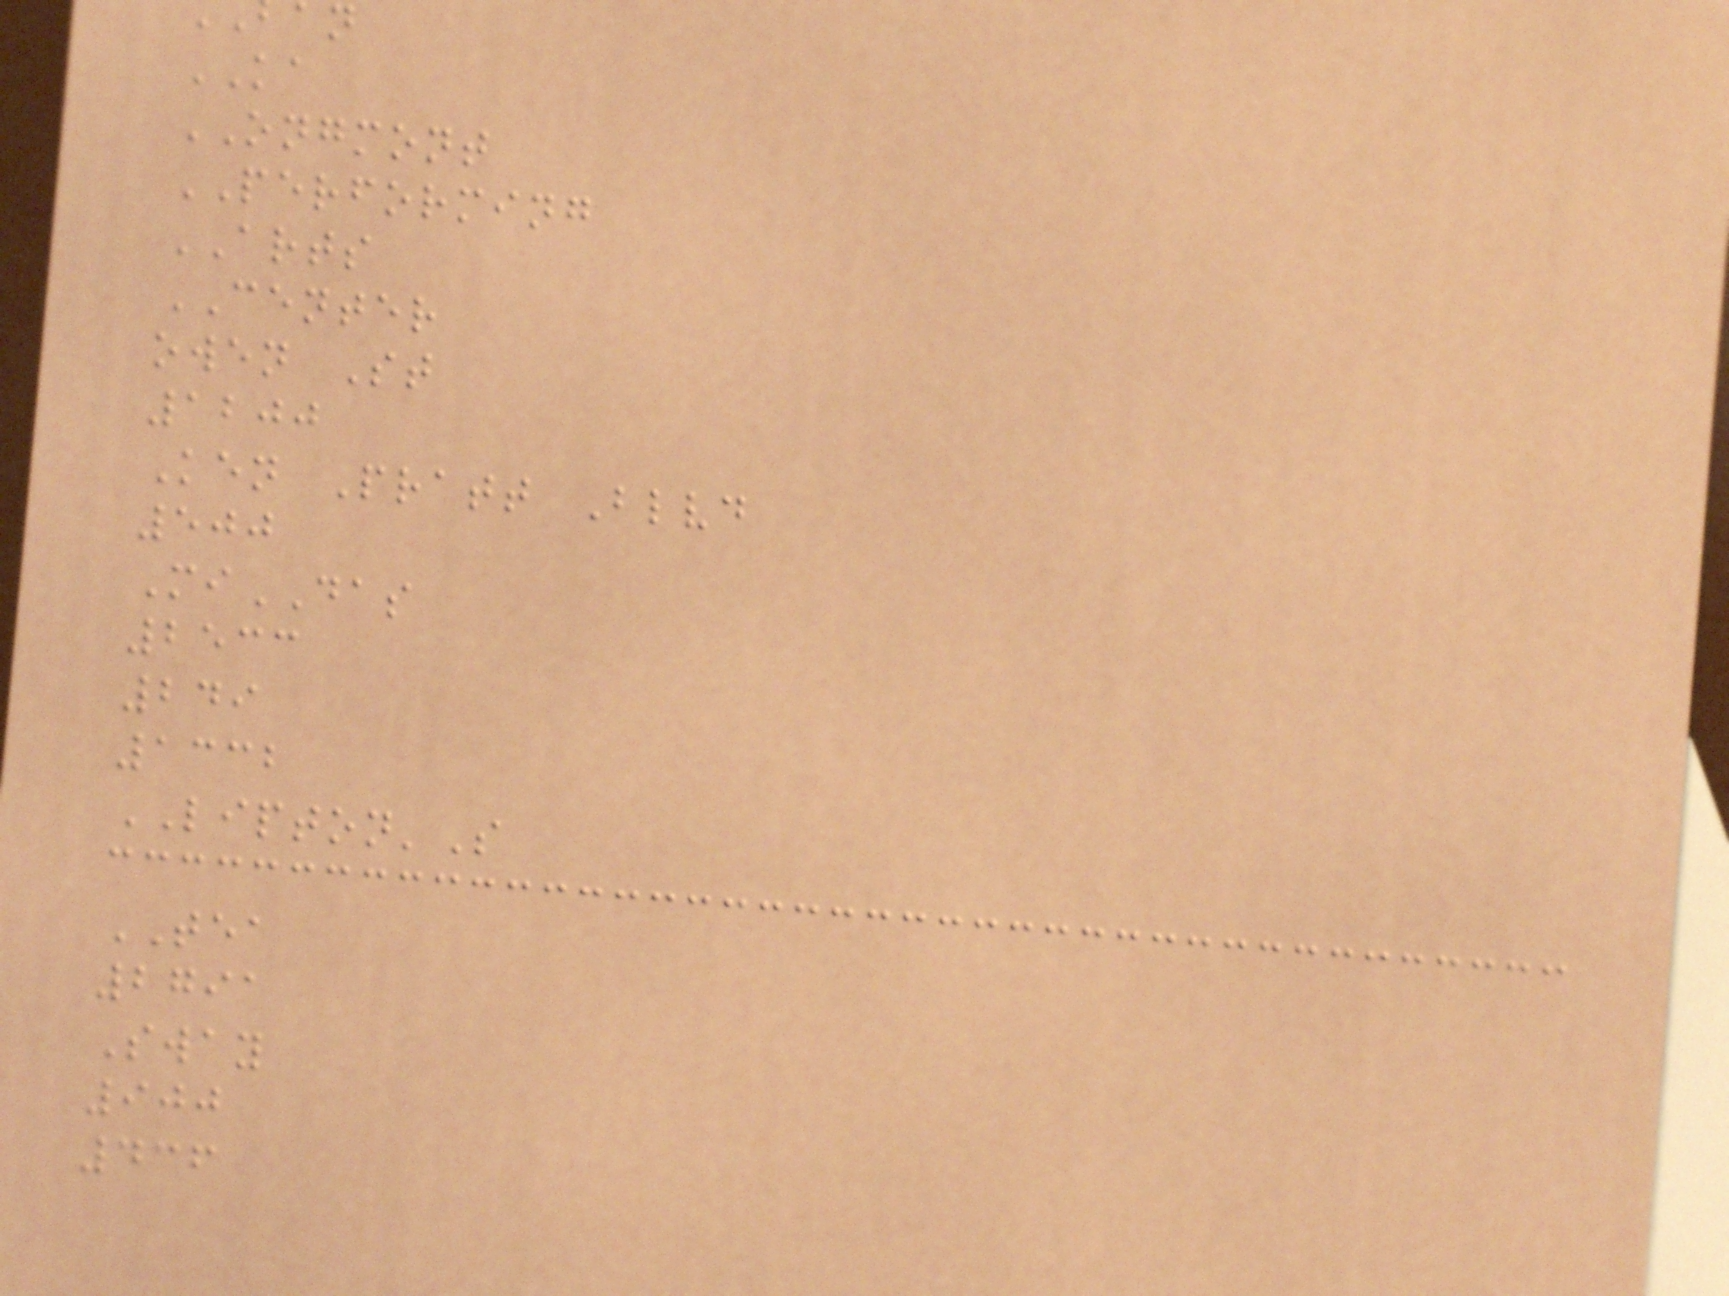KA
ONGMONT
PERFORMING
ARTS
CENTER
owen St
1200
Ken Pratt Blvd
500
MiDAS
2533
249
1332
LIPTON'S
TEA
2791
Sway
900
436
